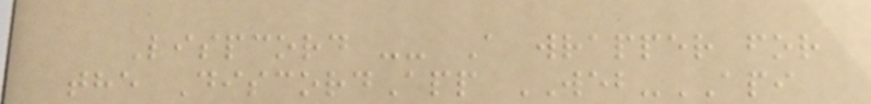Lispcord -- A wrapper for
the DiscordApp WEB-API
